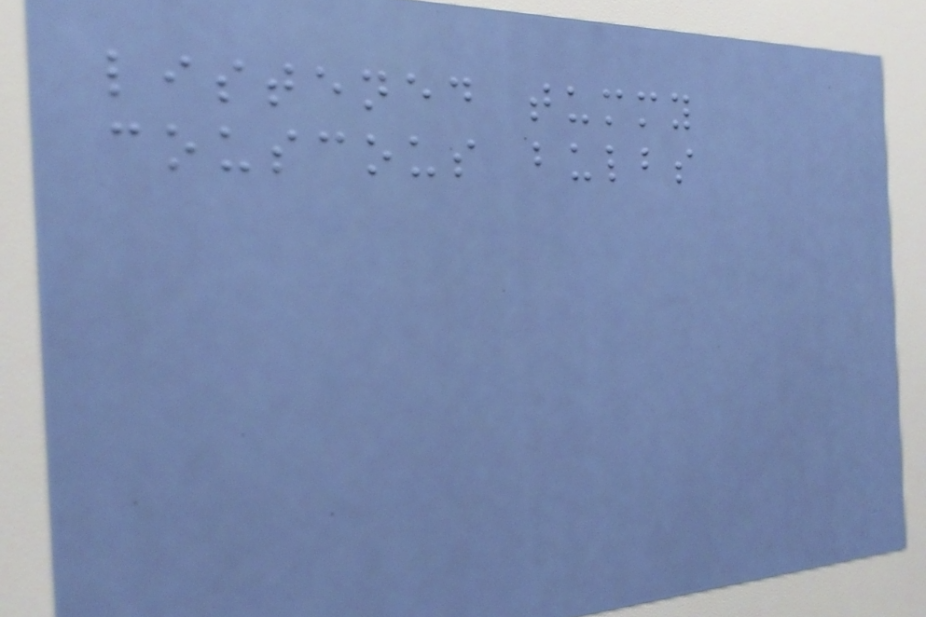listened tummy
couscous bulbs
